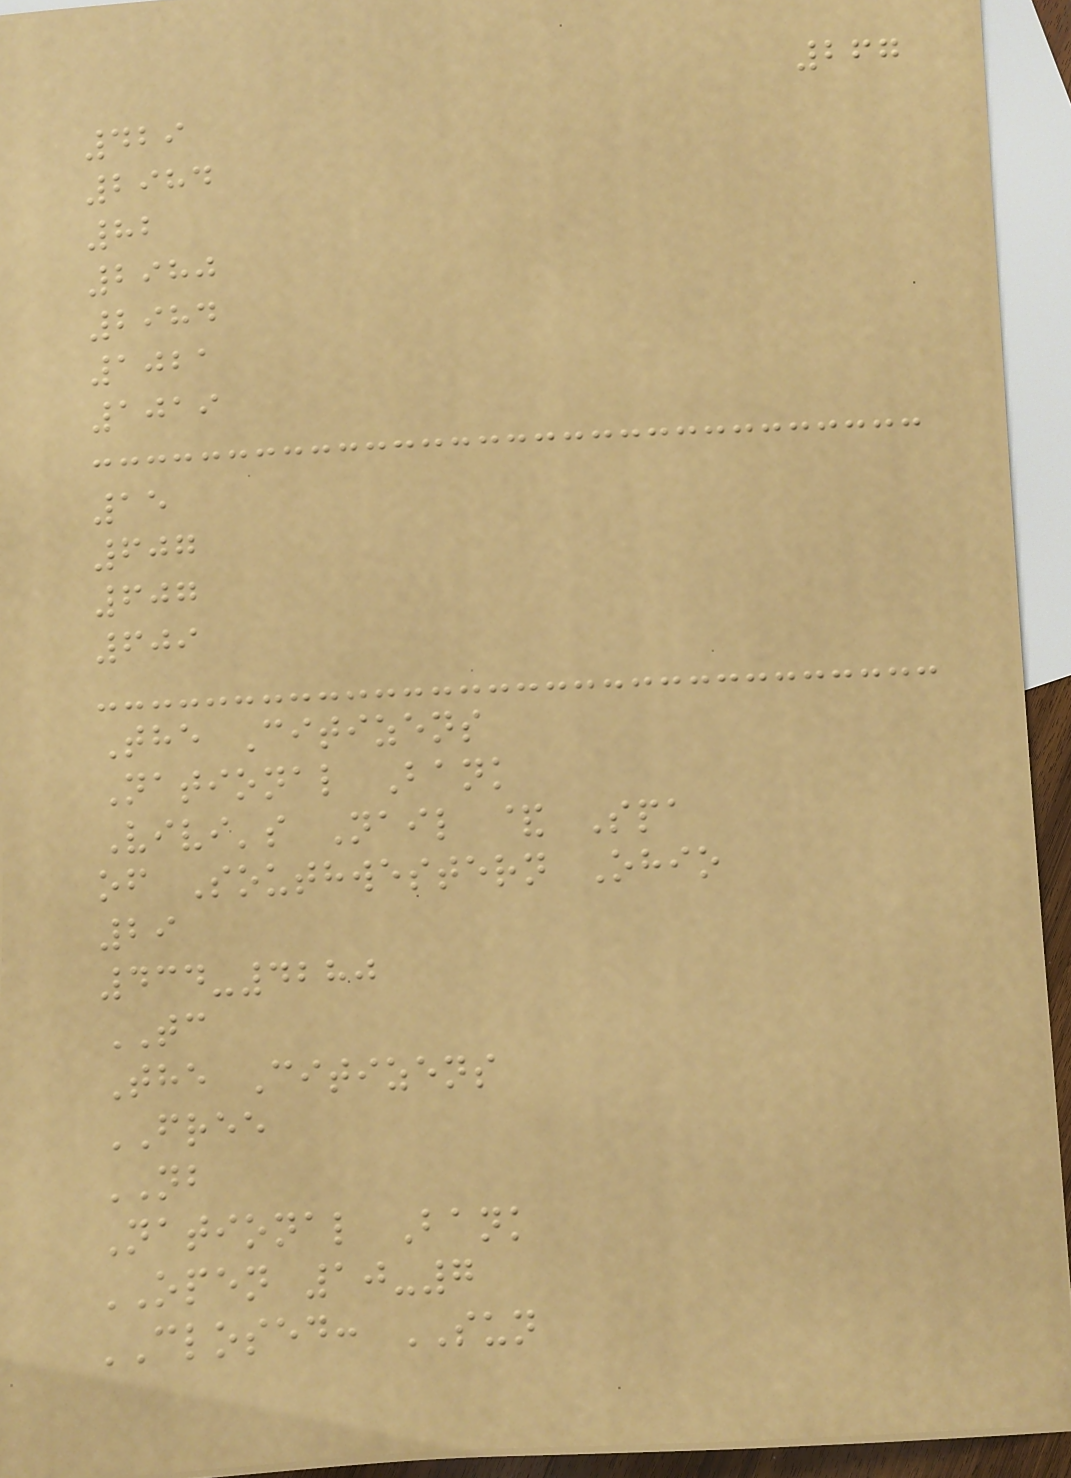267
429
2984
82
2980
2984
1021
1019
15
607
607
609
The Citizens
National Bank
Vivi's Nail & Spa
of Southwestern Ohio
29
434-4280
TC
The Citizens
FREE
NB
National Bank
OPEN 10-7
CLOSED: SUN
